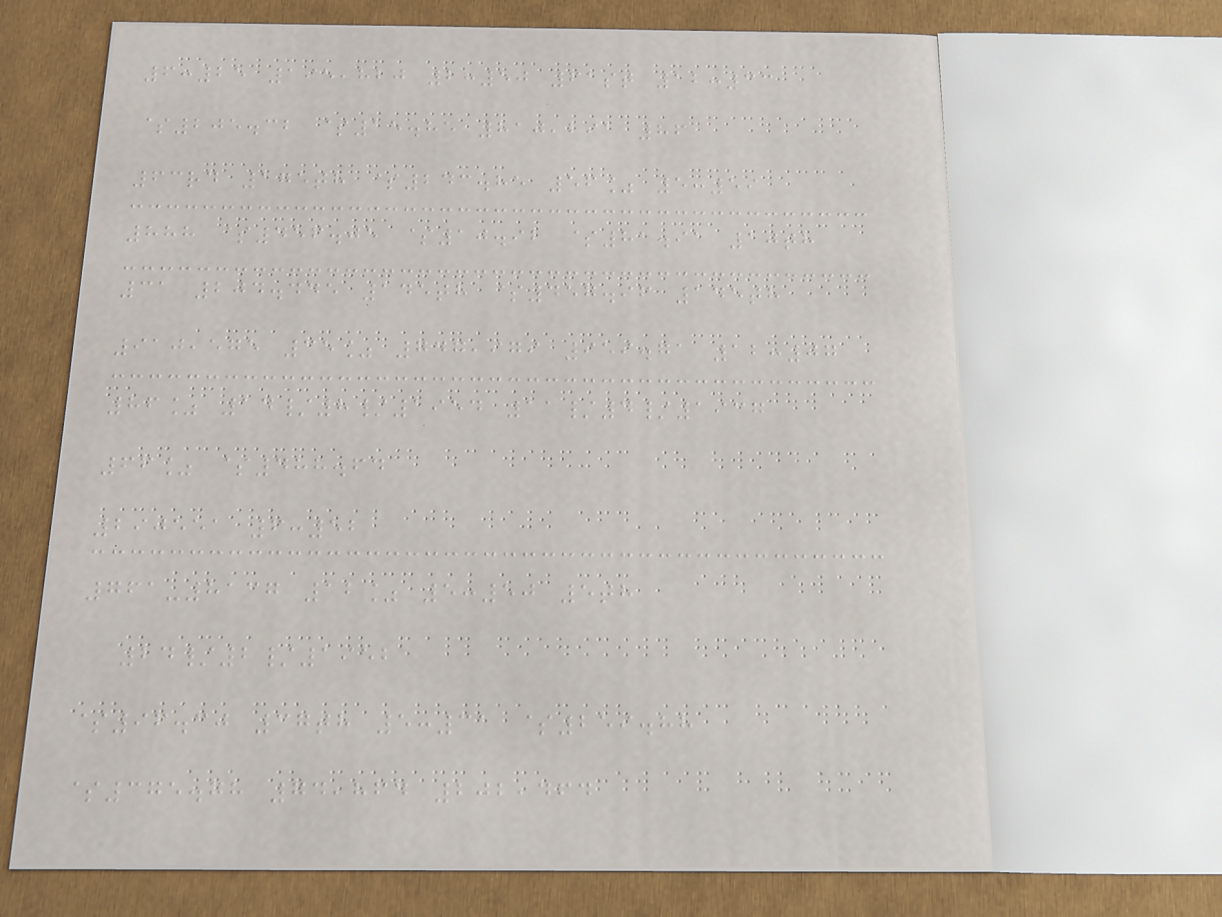6:25 195,820 2:50 61st 12:33
$205.32 $15.85 810,291 86
63rd 175th $243.85 56% 5:59
888 $456.05 $10.92 $81.91 10th
31 204.445 145th $457.96 145th
910,575 35% 747,979 959.71 12:07
86% 14/8/1954 11/4/1937
66% $488.64
290551 6:52
761-8137 12% 5:50 5th
24/2/1952
$96.30 37th 5:31 $259.88
$375.78 74,864 202,464
